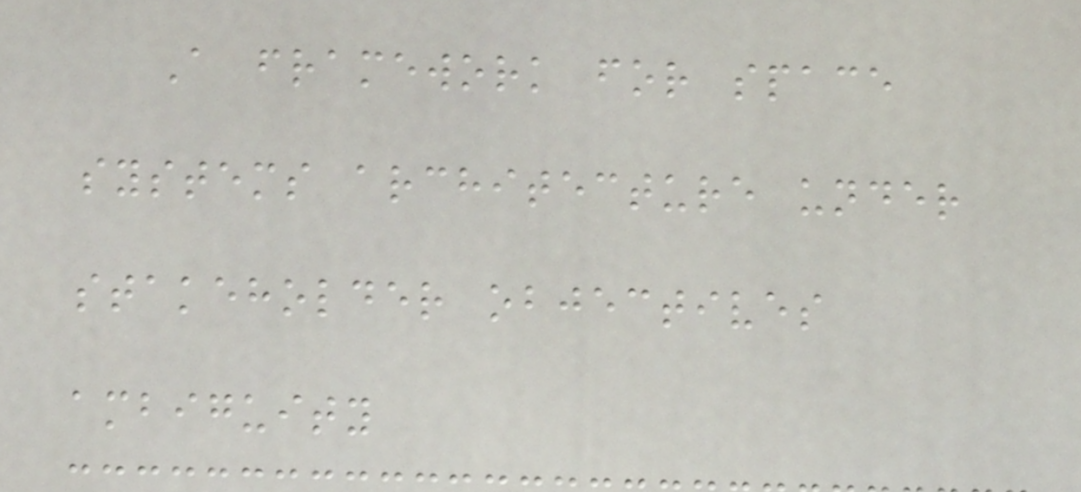A framework for space
systems architecture under
stakeholder objectives
ambiguity
